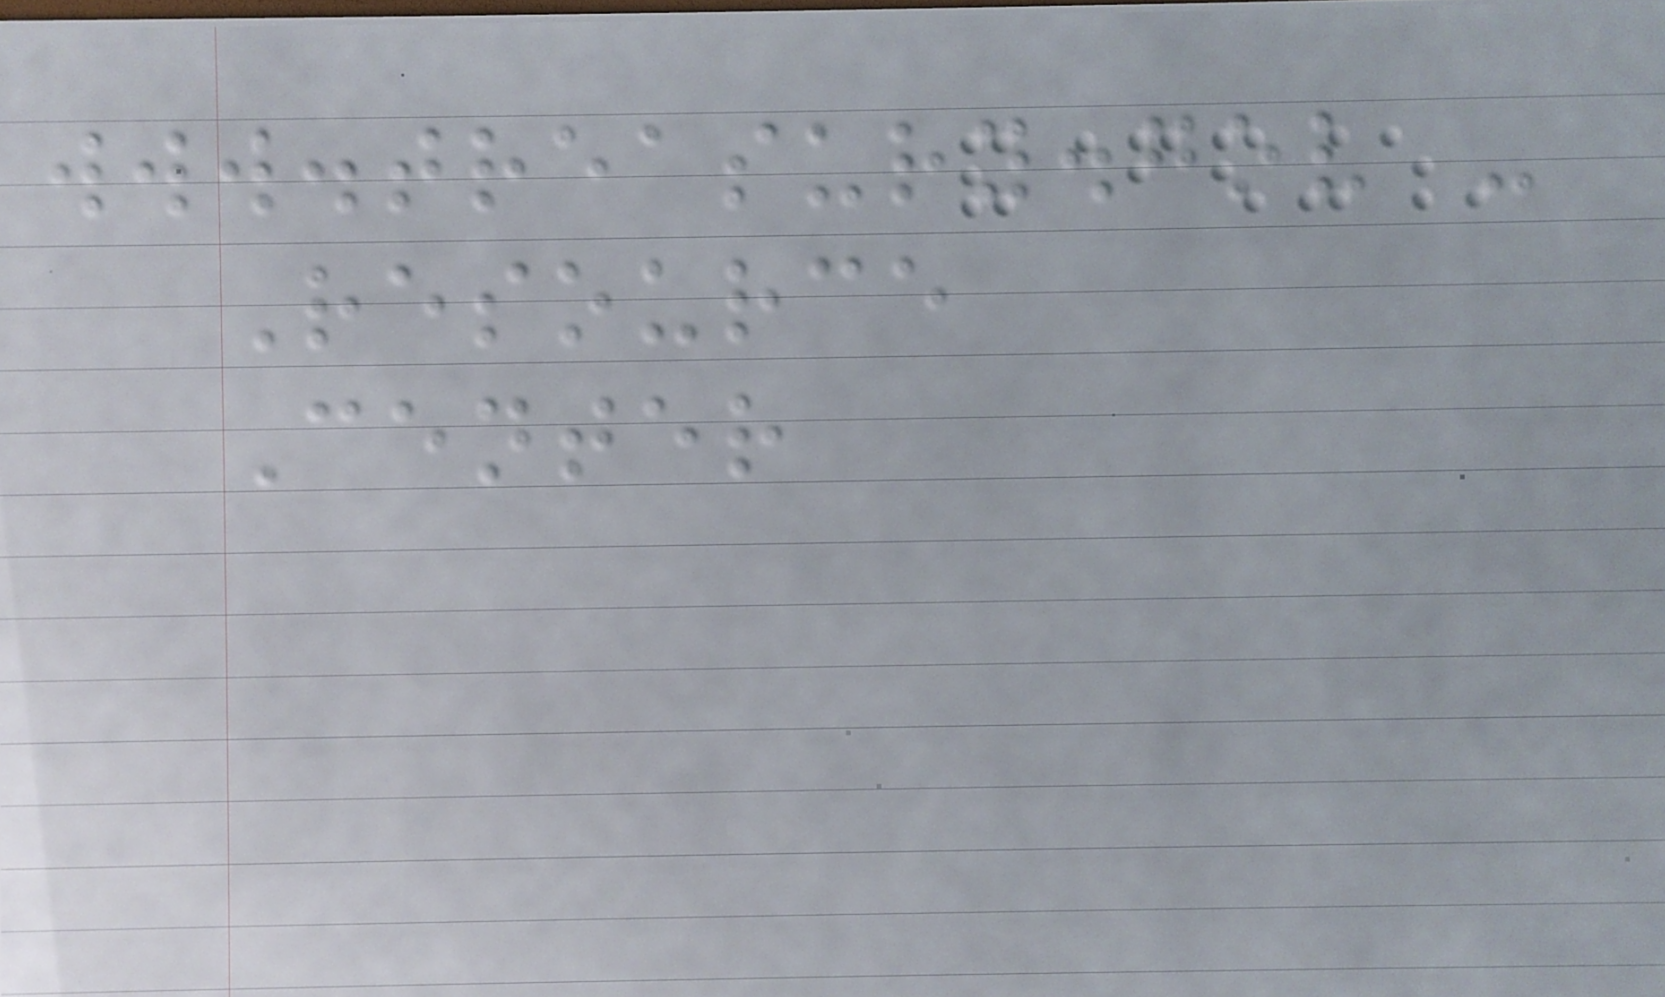www.treasury.gov -
Resource
Center
